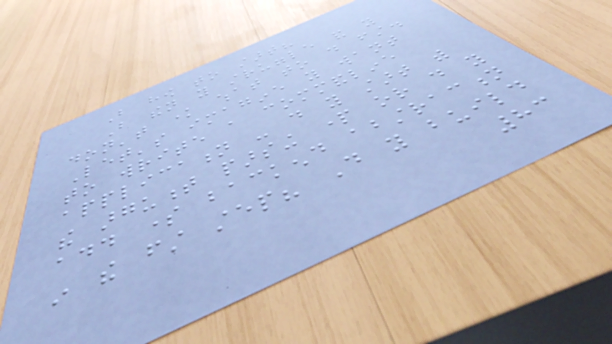But how to start?
But then you struggle and you
don't know what to do first.
Let's imagine you want
to write a commandline
application - do you start with
the argument parsing part or do you
add some backend abstraction
in the first step? Do you build
83
